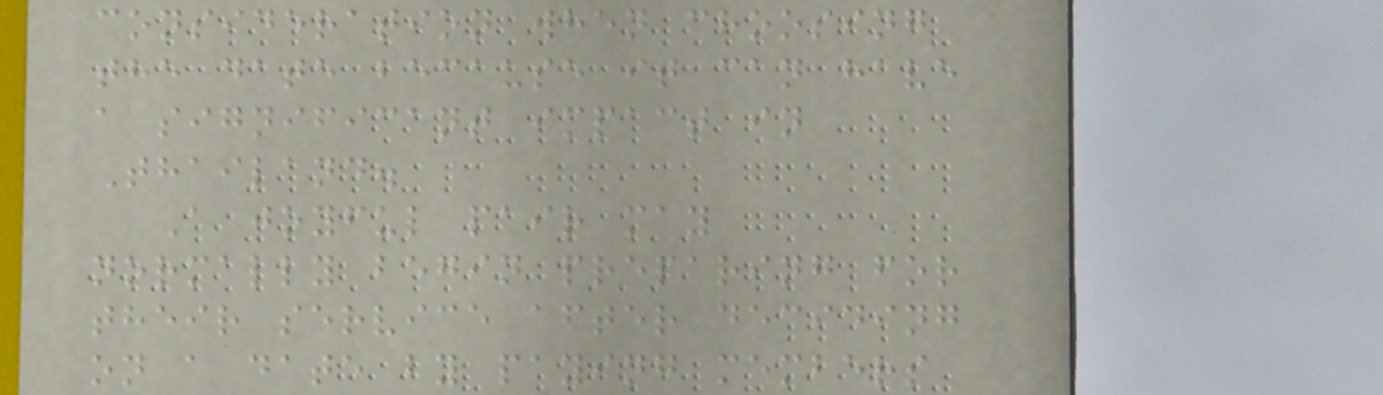consideration when choosing
the date because it can have
a significant impact in
Thailand.
A joyful pair may
normally begin preparing for
their service after deciding
on a date by paying members
